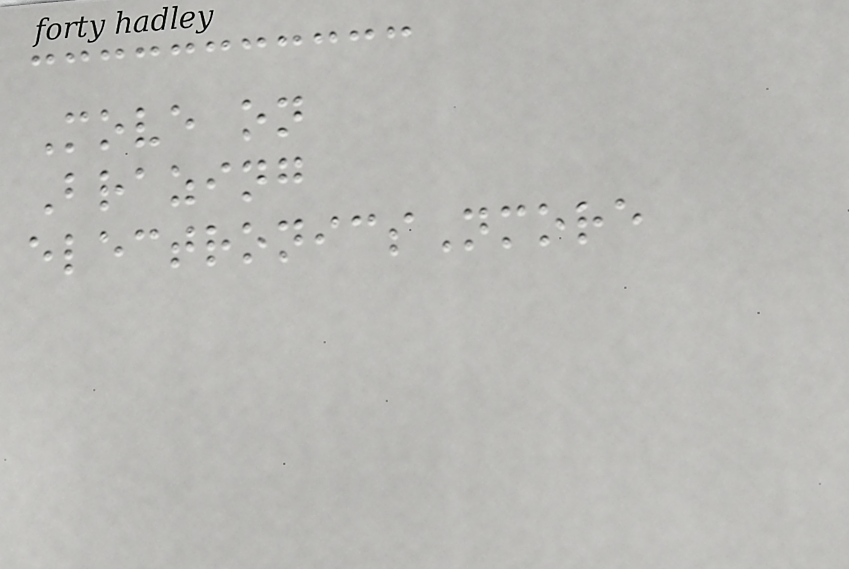Move on
Brazing
electronicsNmore
